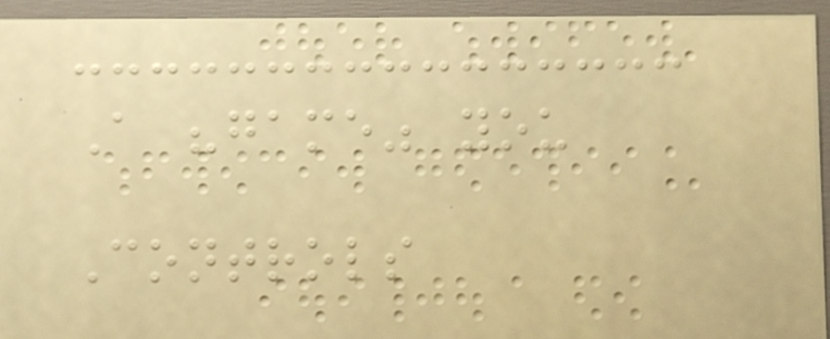A "game" you
Controls
